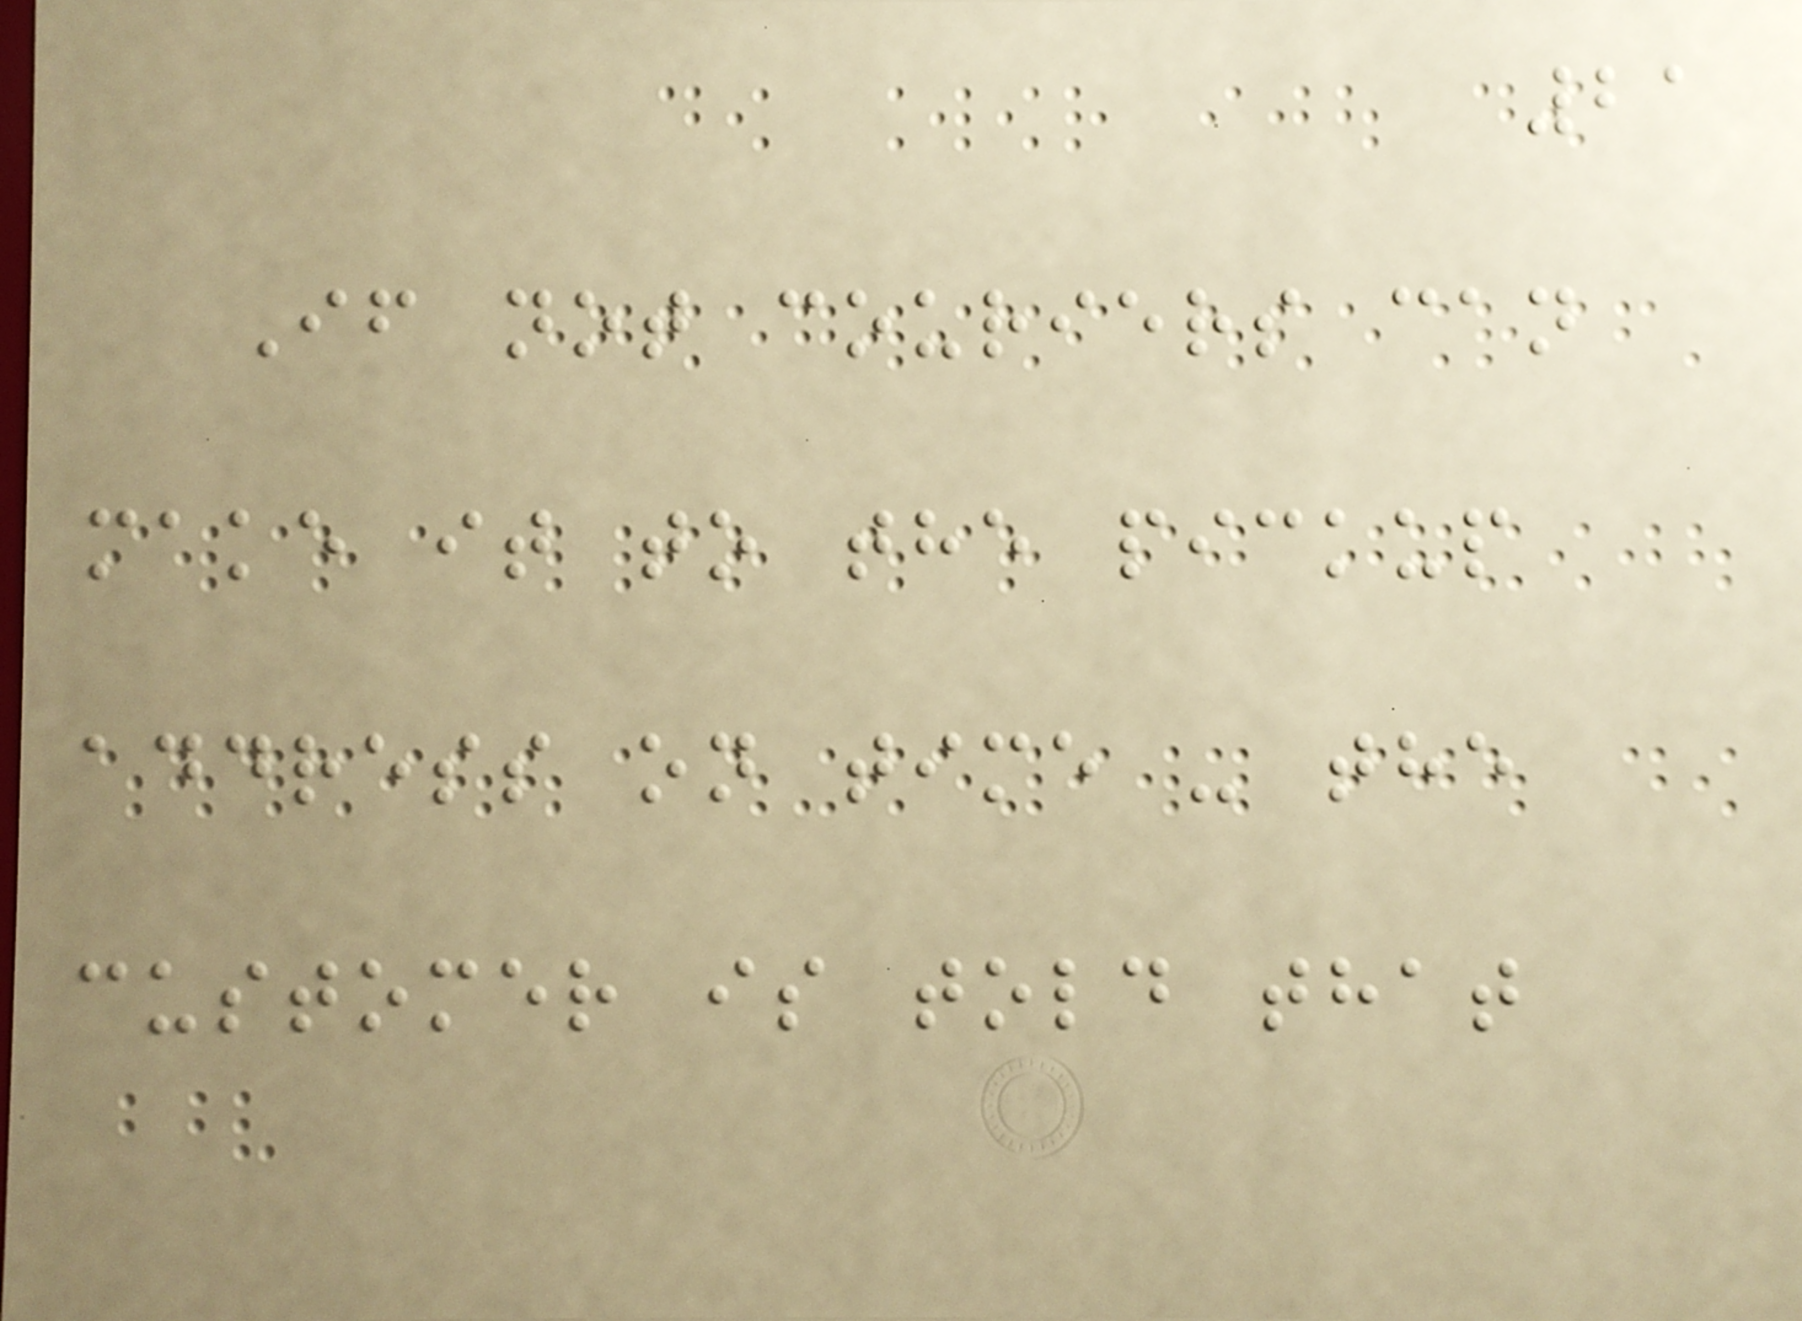21
If not couriers can
make it to the pickup
address on time - the
customer is told that
